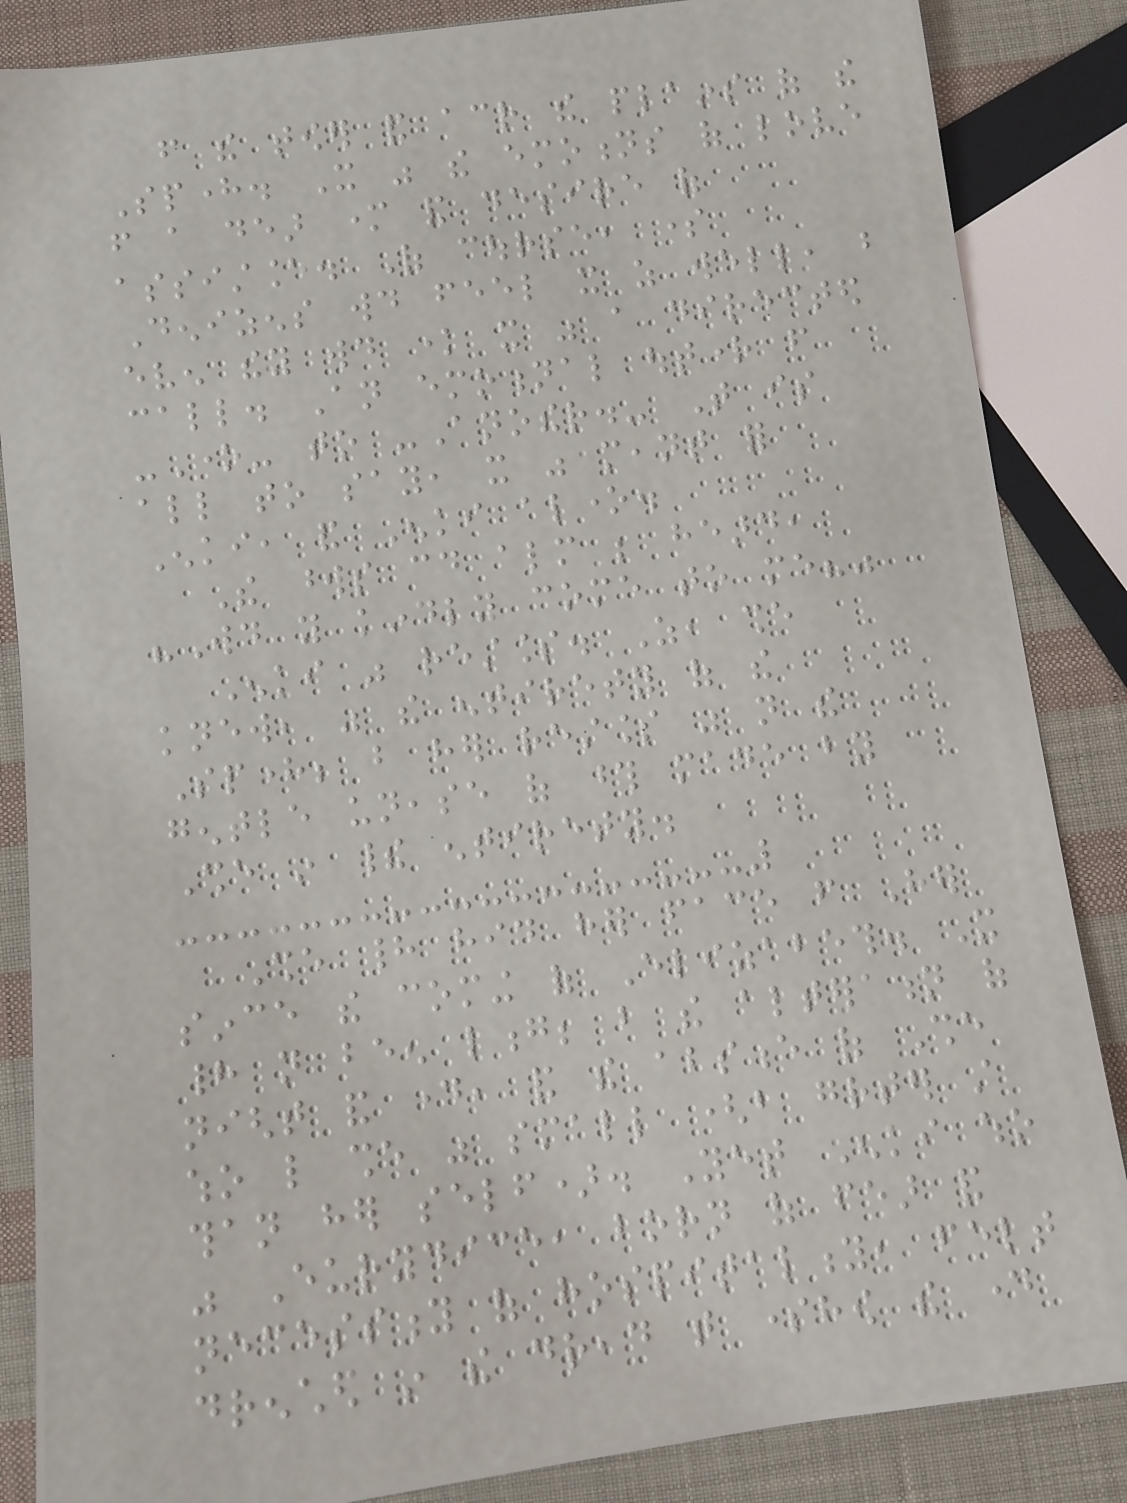from the tower and across the plains of the
Sphere. It was the emotions of love
from a dear mother and desire of
assistance. Of course, some
Denizens would feel it as well, but
even they would know it was a directed
call. An emotional outright from
-One- to -Another.- That is
all to say, it was meant for
Enki, and Enki alone.
The words could almost be heard,
"Would you kindly come to me?"
Enki was restless. As, she
knew, was the entirety of the
Sphere; but her restless was not the
gentle unease of those made by
She in their entirety.
She had hid her face from Her
since the coming of Elizabeth. It
had not been long; but the alteration of
night and day, and the absence of She
who like she was small (but greater still
than her self). Yet Enki who
was Eurydice, born of fear and
necessity of hospitality, felt
drenched in the dread that somehow the day
